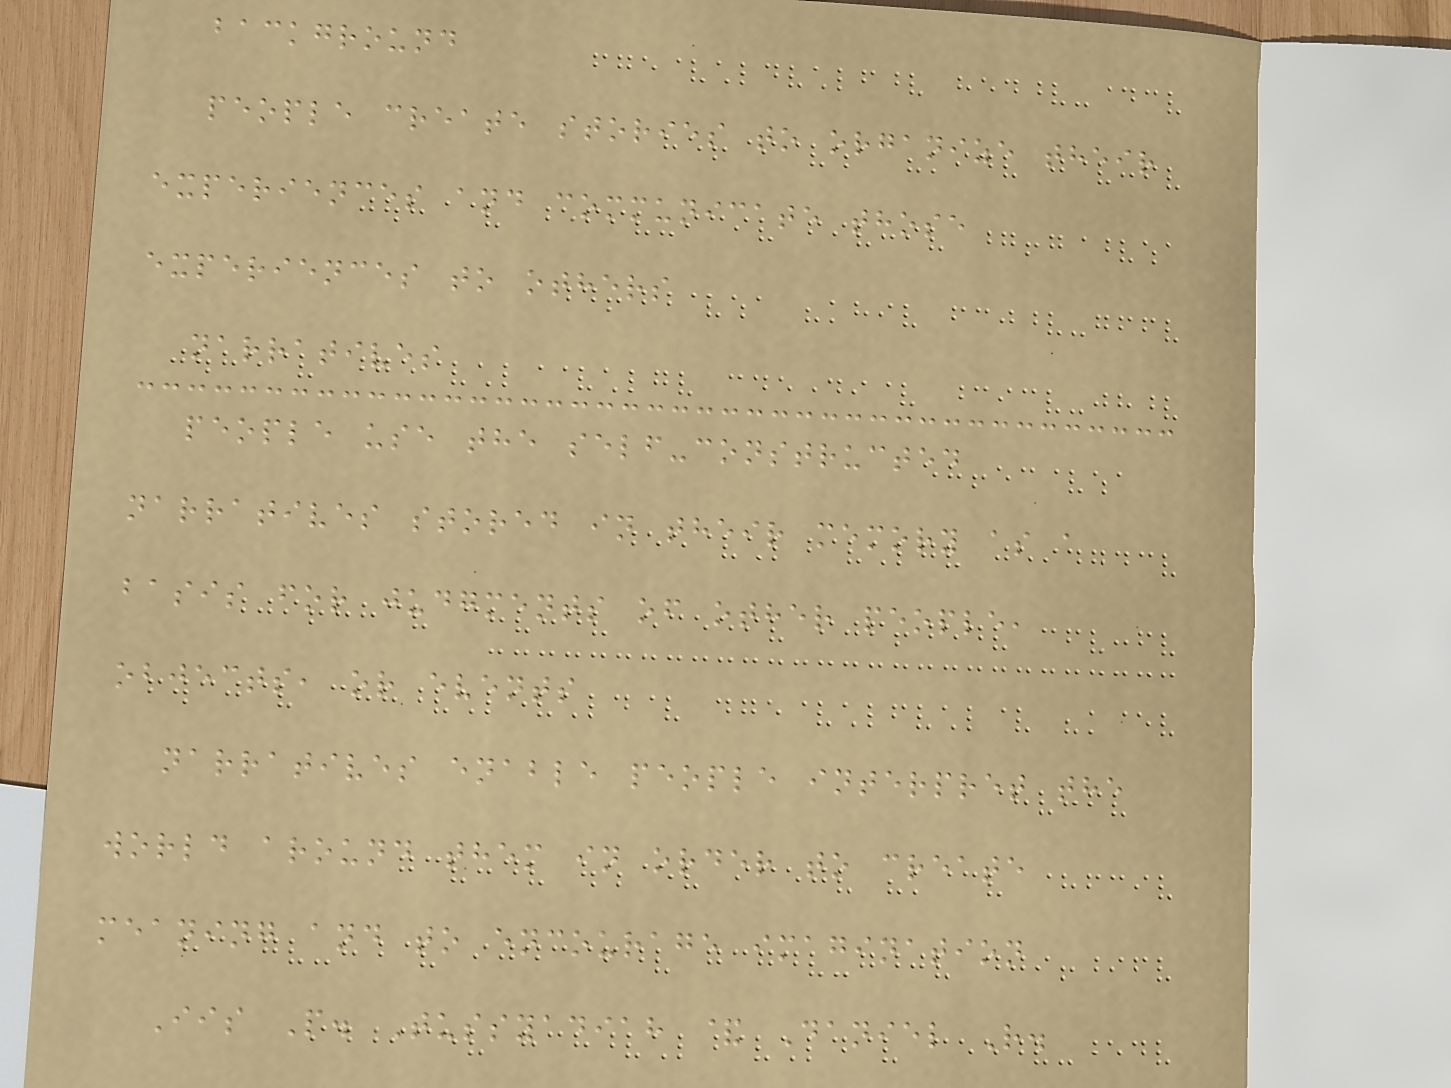background
people create stories to organize their
experiences and communicate those
experiences to others
narratives
people use the self-constructed
narratives stored in their memory as a
basis for judgments of other people,
objects, or events
narratives enable people interpret the
world around them in order to create
meaning and to encourage imagination
Iis P. Tussyadiah & Daniel R.
